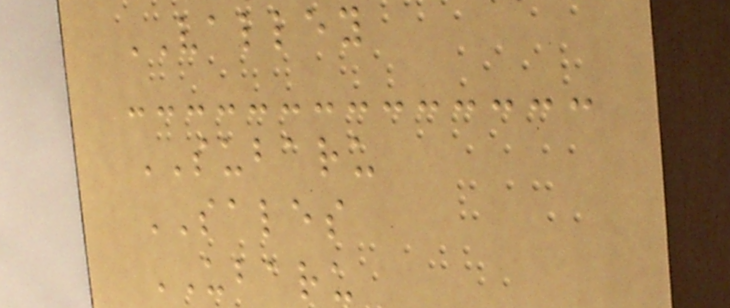VALLEY
SUBARU
SALES
UBARU
